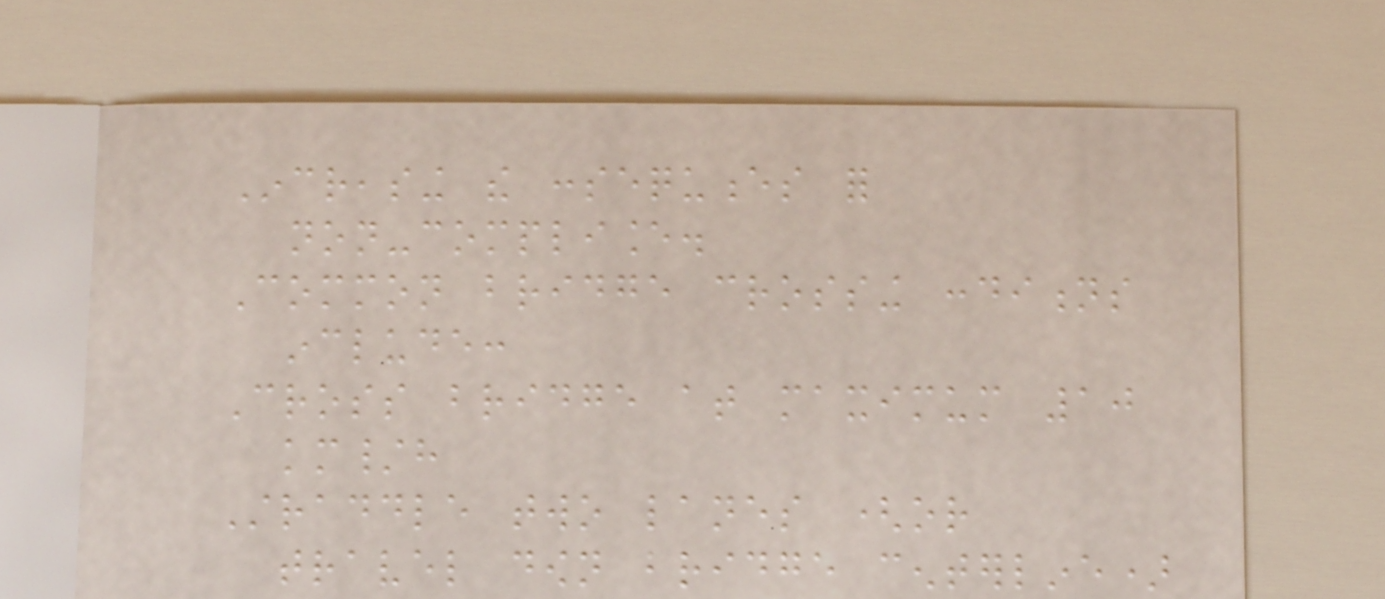Increasing the consequences for
non-compliance.
Common bridge crossing conditions
include:
Cross bridge at maximum 10
km/h
Straddle two lanes (or
travel down bridge centerline)
